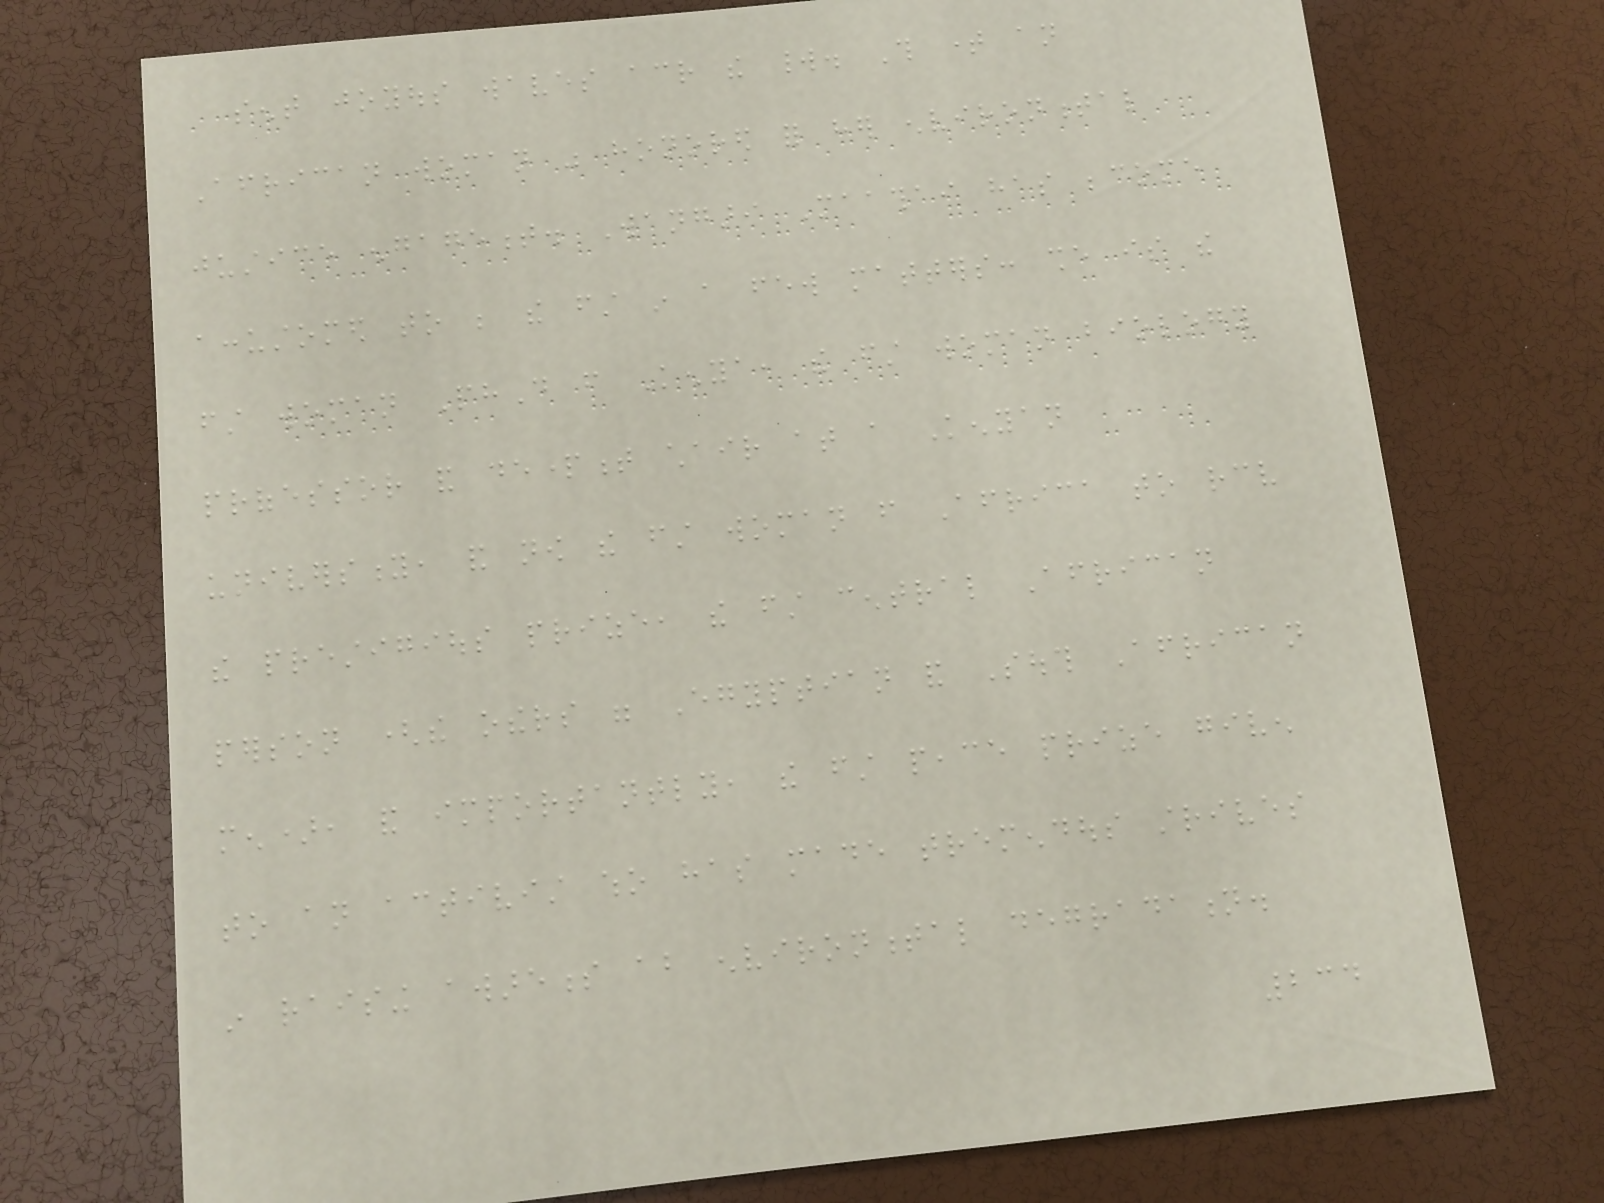sent joyous waves across the world. This time an
African woman was honored for her environmental
justice engagement. Wangari Maathai has become
accustomed to be the first in a few matters: she is the
first woman PhD from Kenya, the first woman biology
professor and department chair at a Kenyan
university, and now the first woman from Africa to receive
the prestigious prize, the first central African
person (the others were Egyptian and South African
men), and importantly, the first peace prize given
to an activist who has made tremendous strives
in raising awareness about environmental degradation.
234
